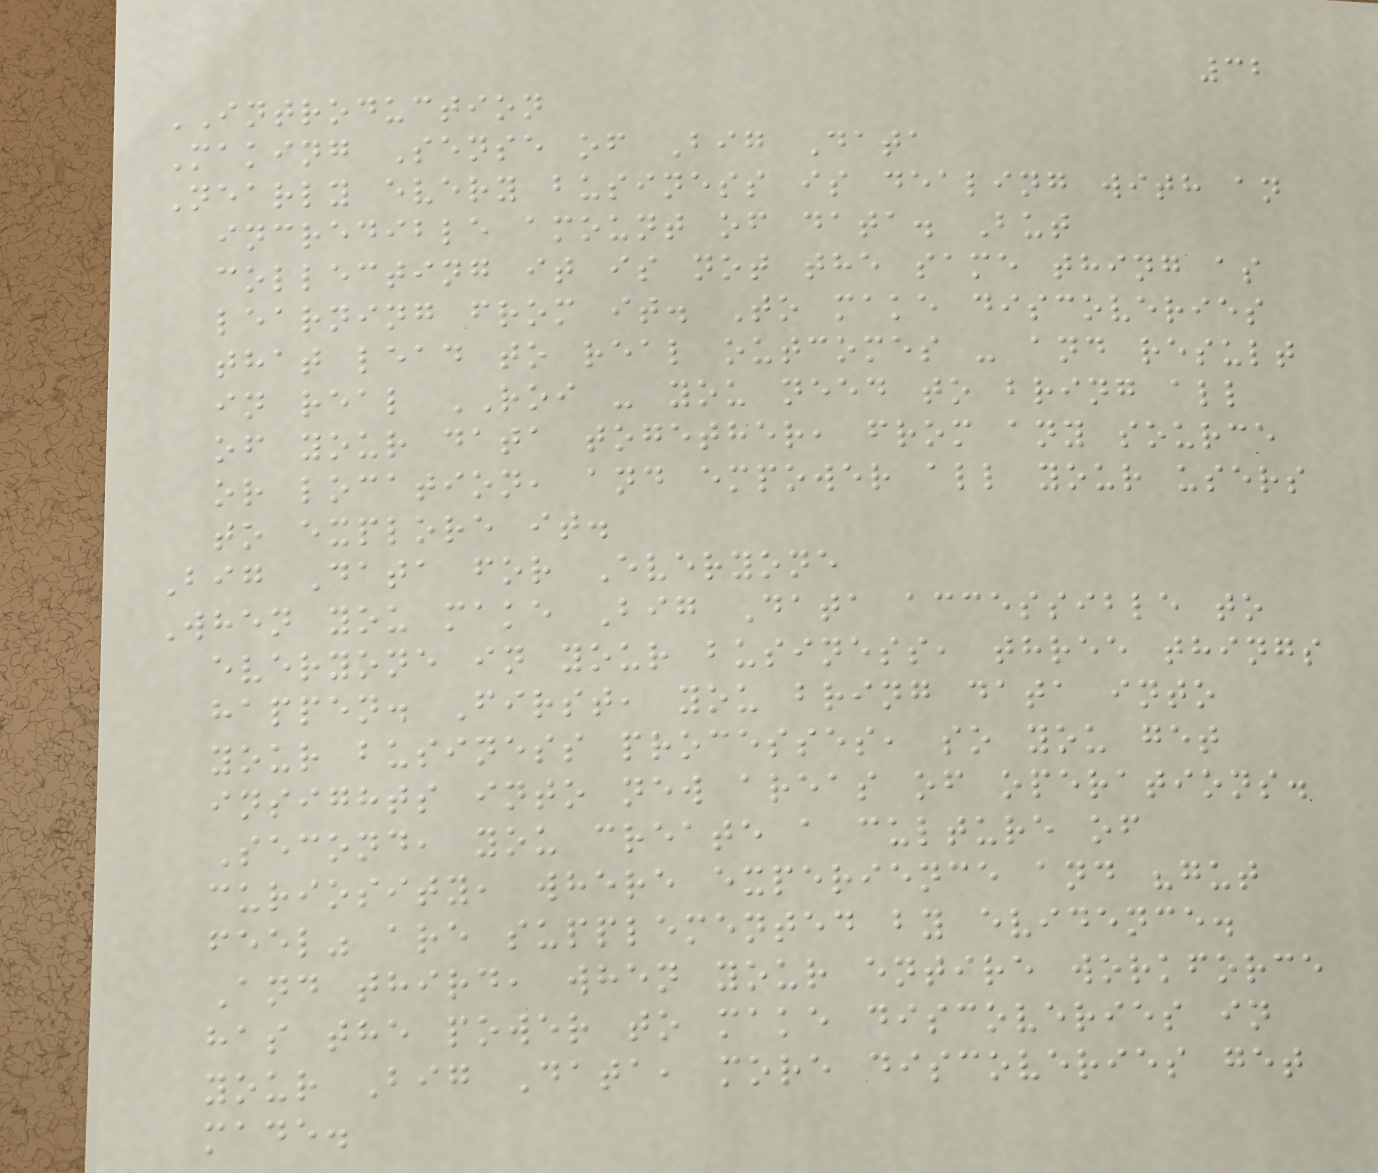32
INTRODUCTION
Making Sense of Big Data
Nearly every business is dealing with an
incredible amount of data. But
collecting it is not the same thing as
learning from it. To make discoveries
that lead to real outcomes - and result
in real ROI - you need to bring all
of your data together, from any source
or location, and empower all your users
to explore it.
Big Data for Everyone
When you make Big Data accessible to
everyone in your business, three things
happen. First, you bring data into
your business processes, so you get
insights into new areas of operations.
Second, you create a culture of
curiosity, where experience and "gut
feel" are supplemented by evidence.
And third, when your entire workforce
has the power to make discoveries in
your Big Data, more discoveries get
made.
